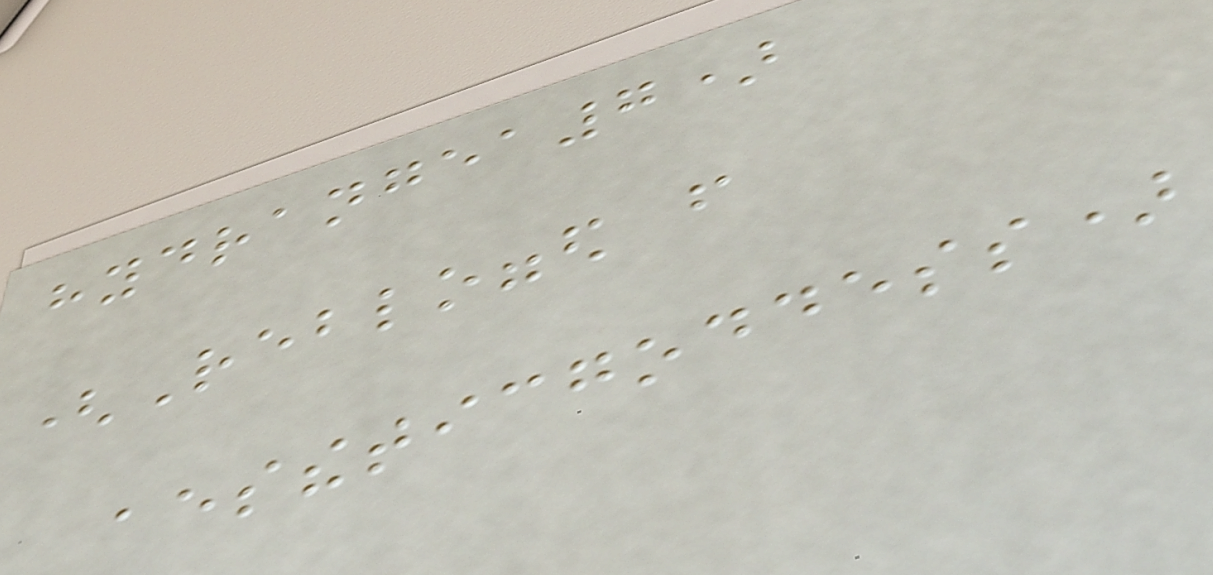hydrangea7)
(Reblogged from
aestheticgoddess)
